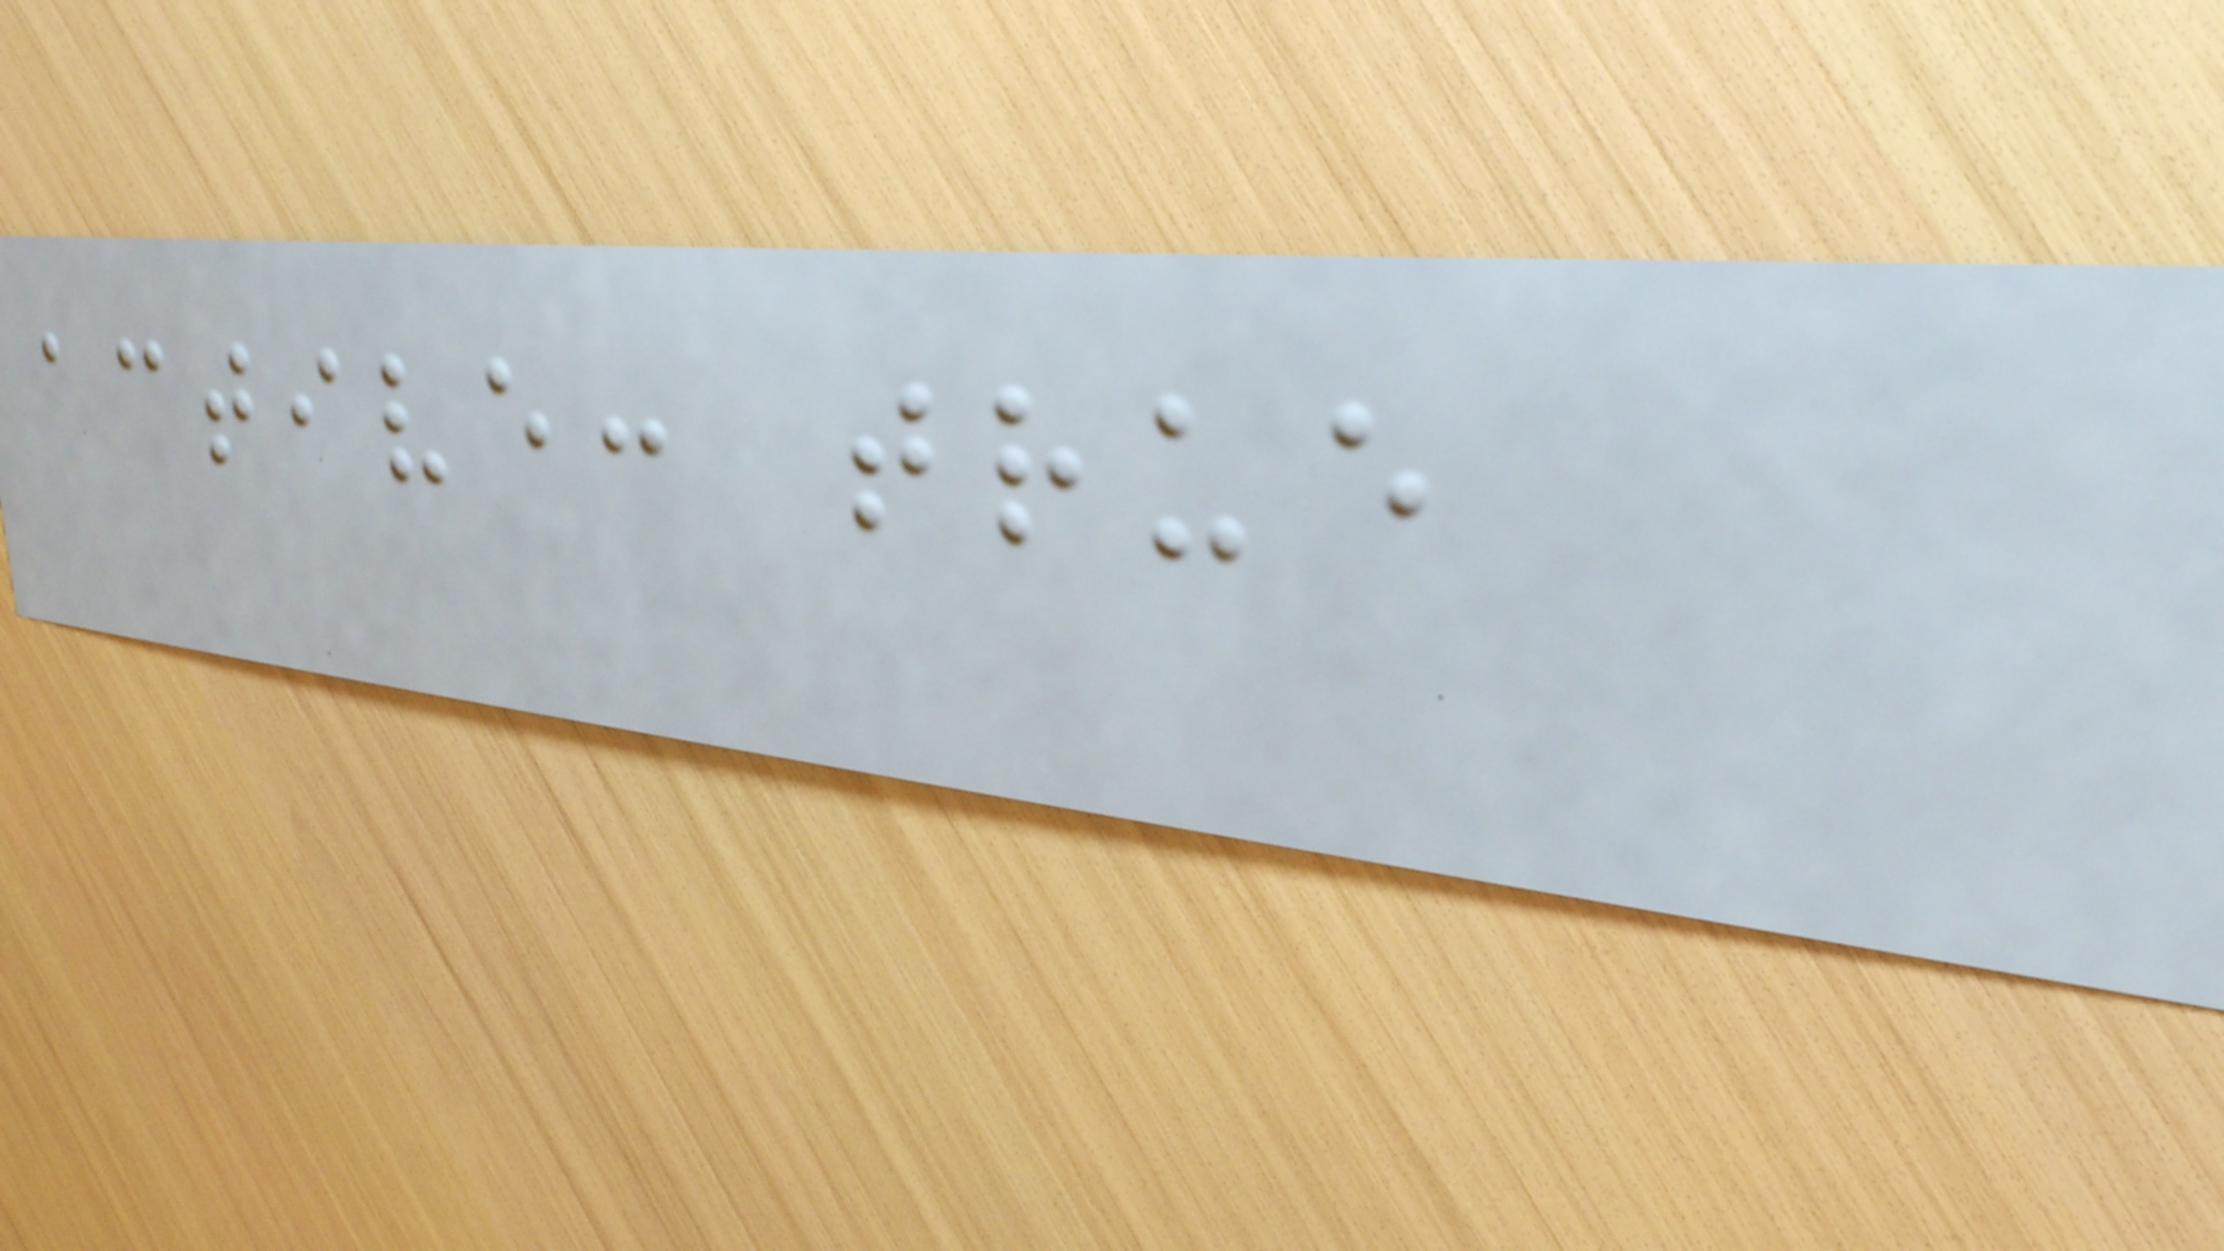active: true
